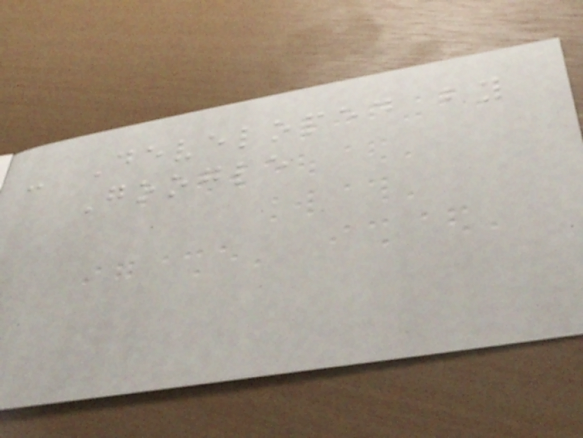- Developed by
Google
